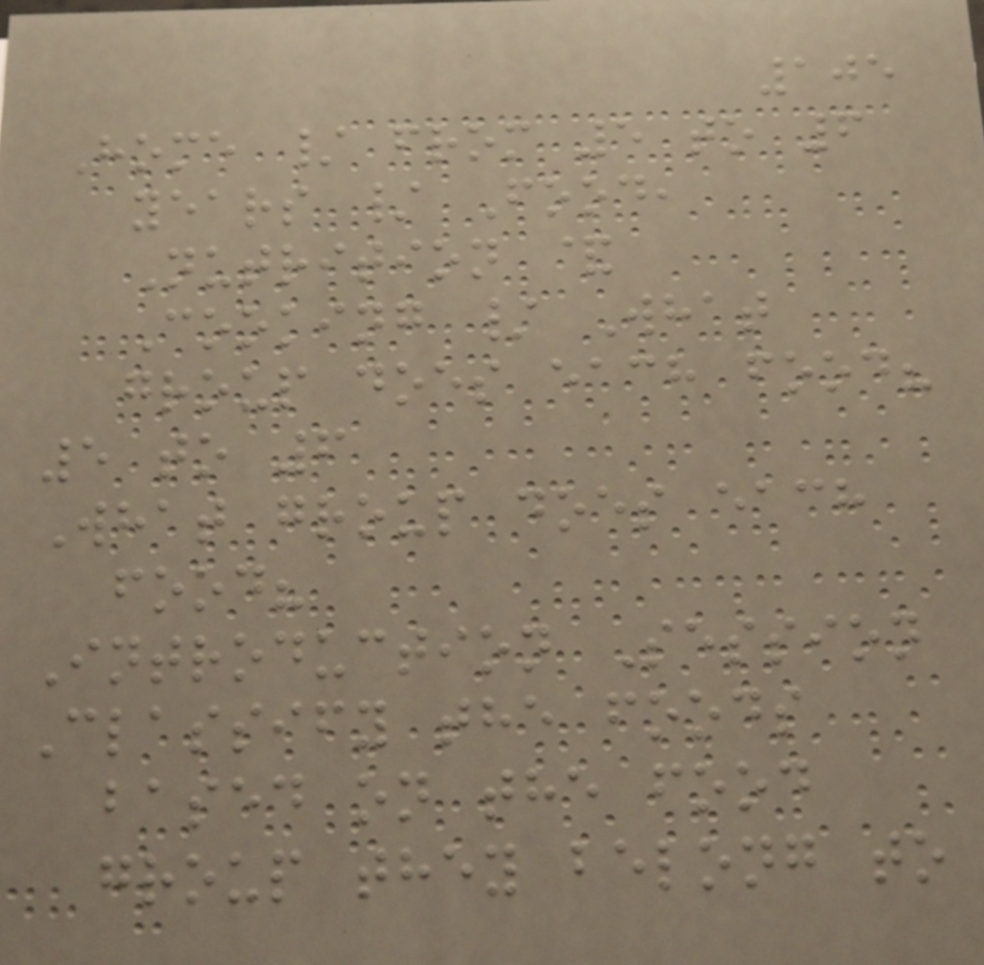105
Home / from 5 to 6
years / Food,
Nutrition &
Cooking / What
group does each food?
5 to 6
What group does each
food?
Introduction Session
Classify the foods
based on the food
group they belong to
